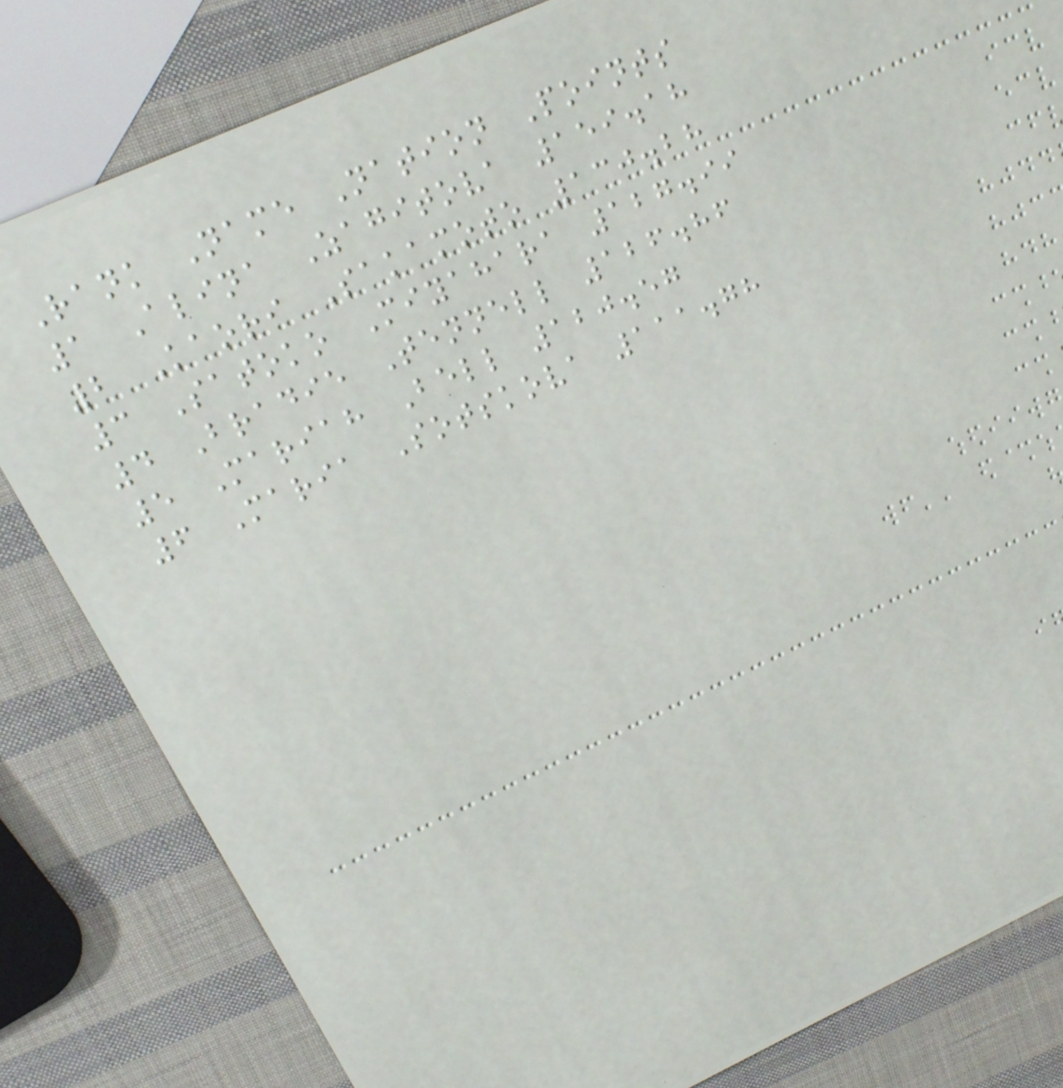Rank Name Nation Points
1 Alina Zagitova 159.18
2 Kaori Sakamoto 130.28
3 Satoko Miyahara 127.99
4 Bradie Tennell 126.86
5 Mariah Bell 120.57
6 Maria Sotskova 111.78
